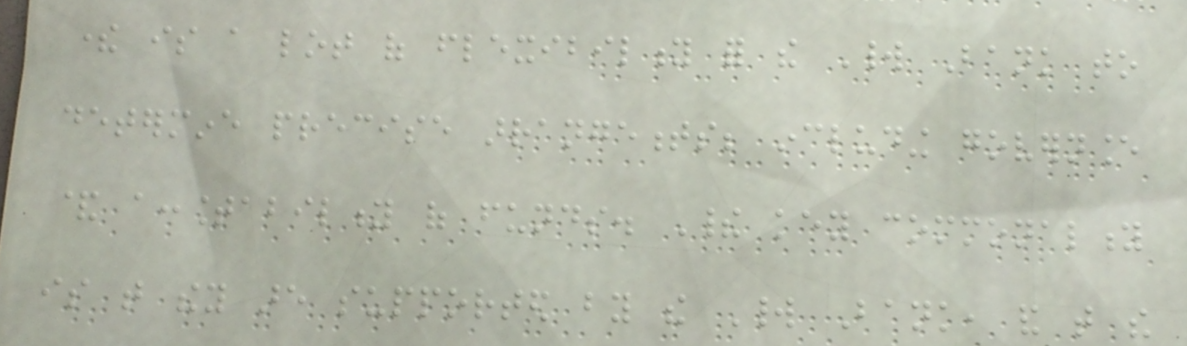there is a lot of flexibility for the World Bank to
determine precise arrangements; including governance
& accountability of funds. Their key commonality
is that they are supported by the World Bank, and that the
